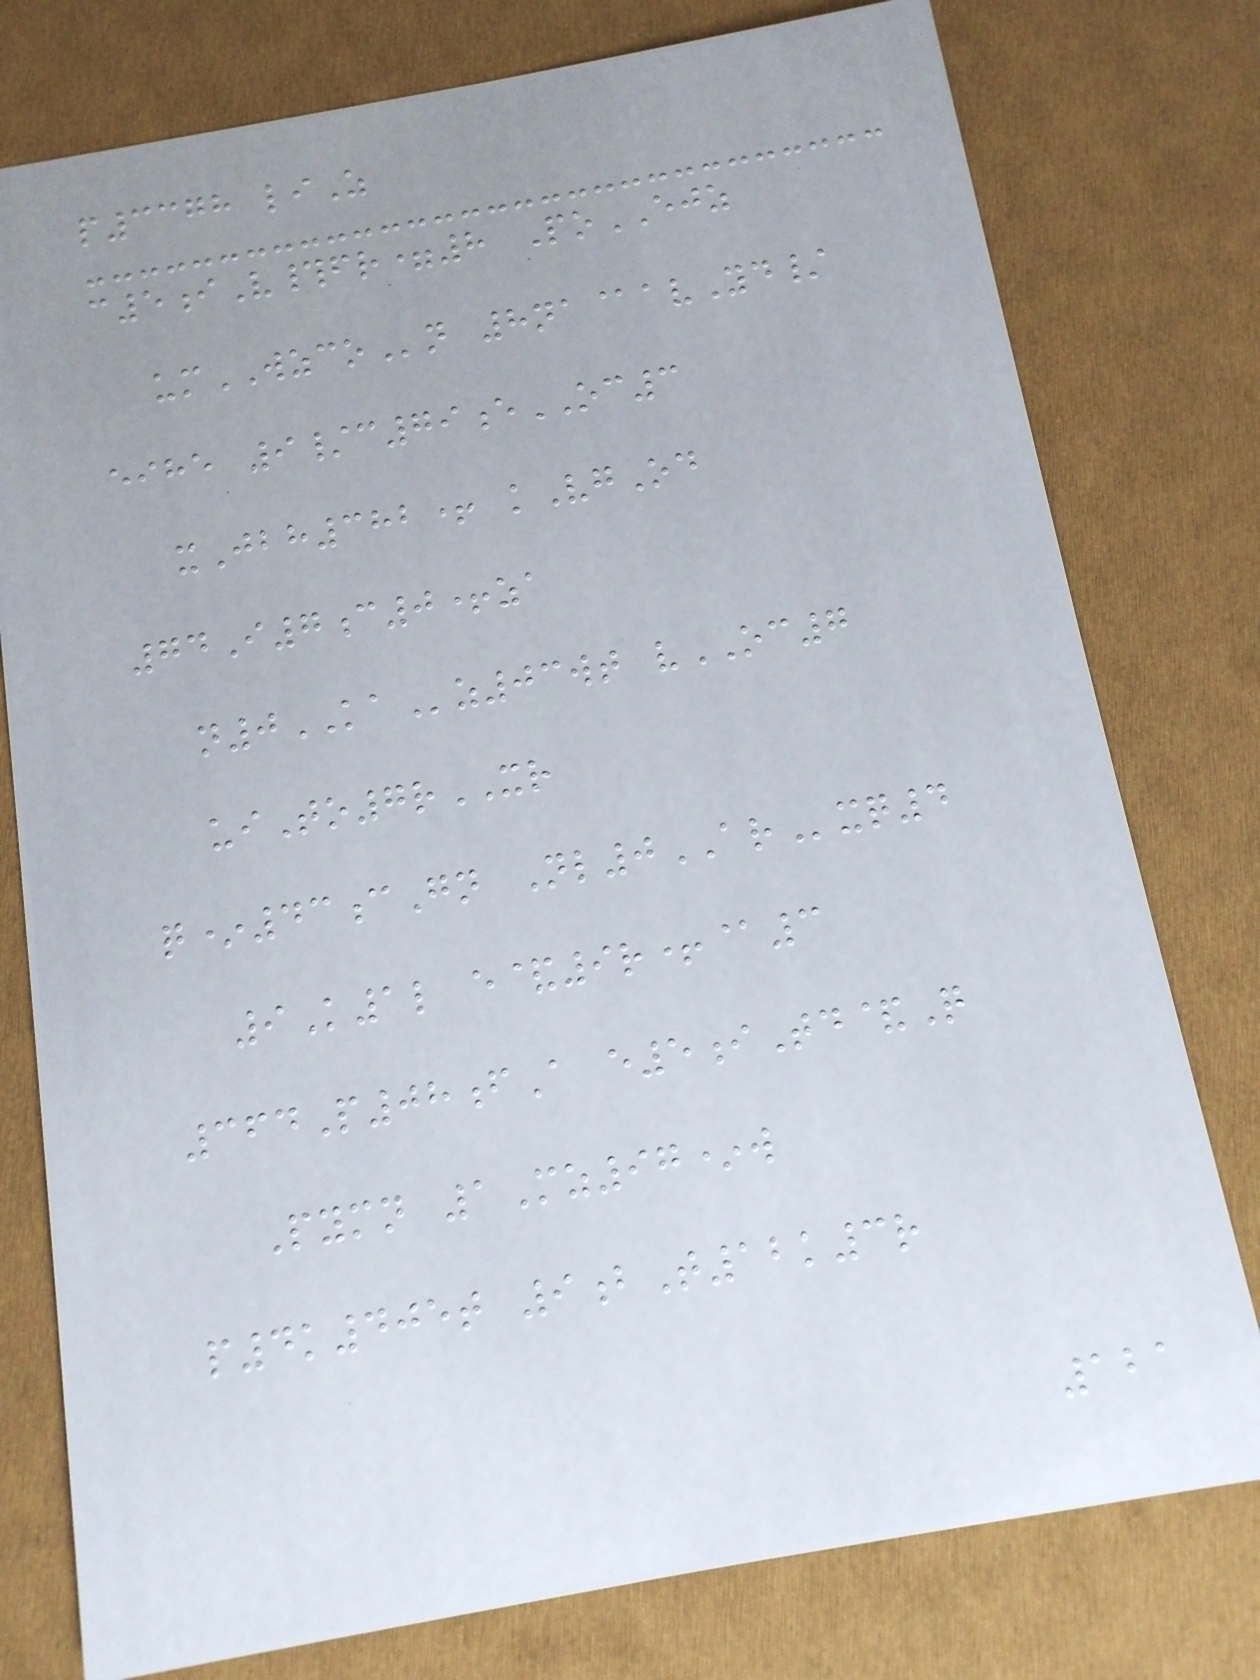p3378 liZ
c5iV#fr=8 PoEJZ
umWZCOn 8na@avYd/
eihe 9/c79eOC3
xJbh382+ kVgOd
74I7c0+za
n0KAz03wt vOC7
uiTo7rXR
q*43cGn Nl0ARxq4
9K1l e&9r+@3
364P08fA e5iTd&Q
Pymn 1Mz97*w
p4k405t 9bT12k3r
121
